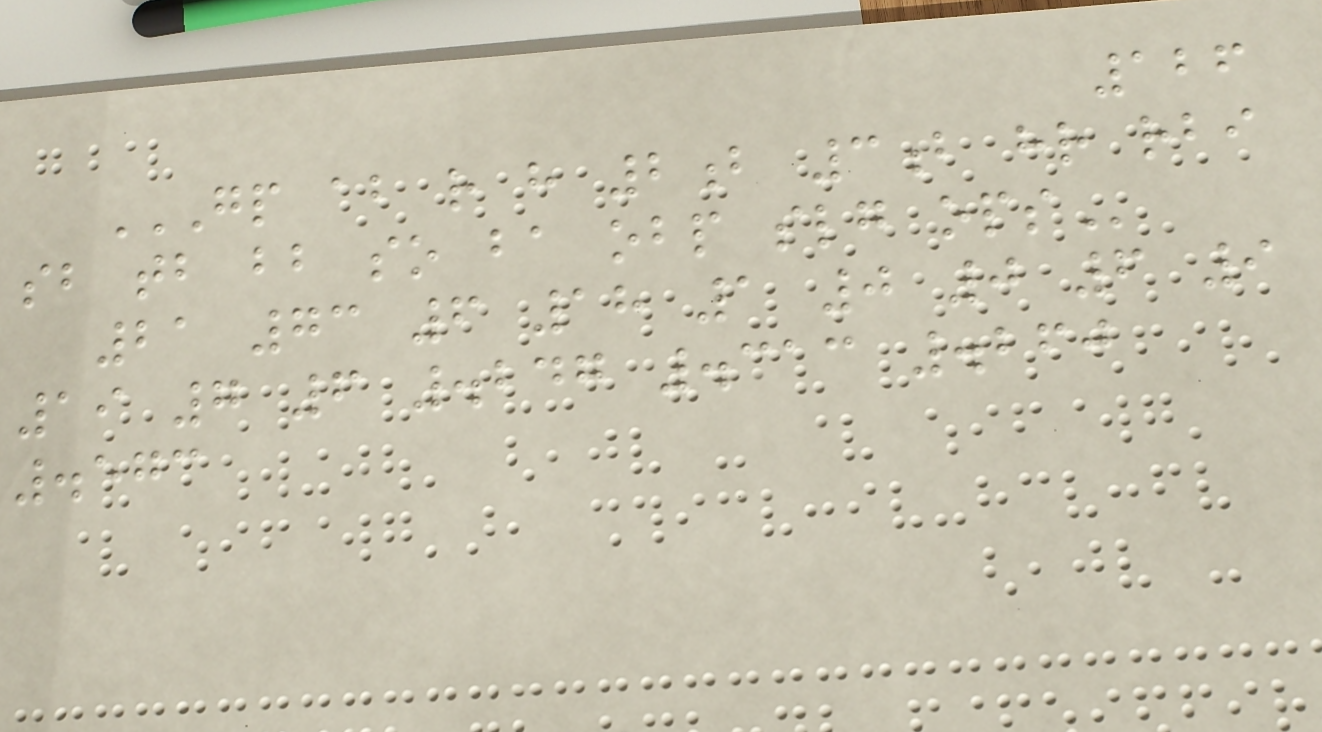126
GP AB R H 2B 3B HR RBI
SB TB BB SO BA OBP SLG OPS
21 73 6 18 1 0 0 6 9
19 7 6 .247 .313 .260
.573
